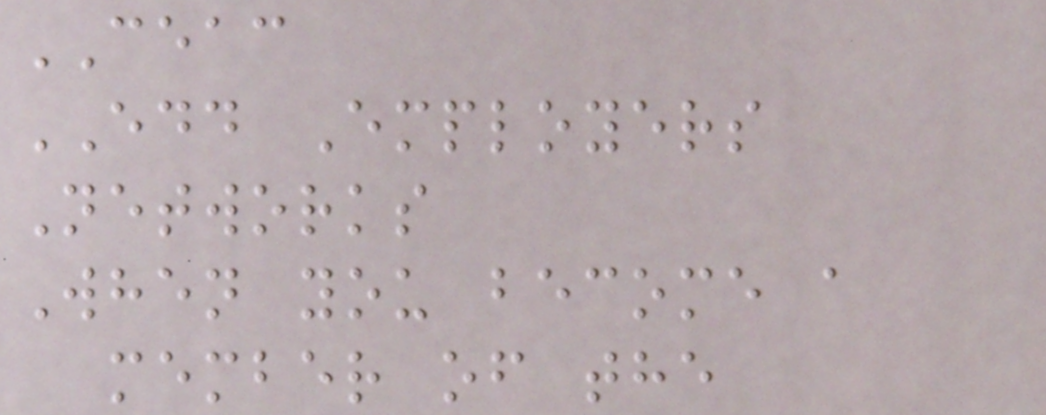CEAC
EDD Employers
Networks
When you become a
member of the
